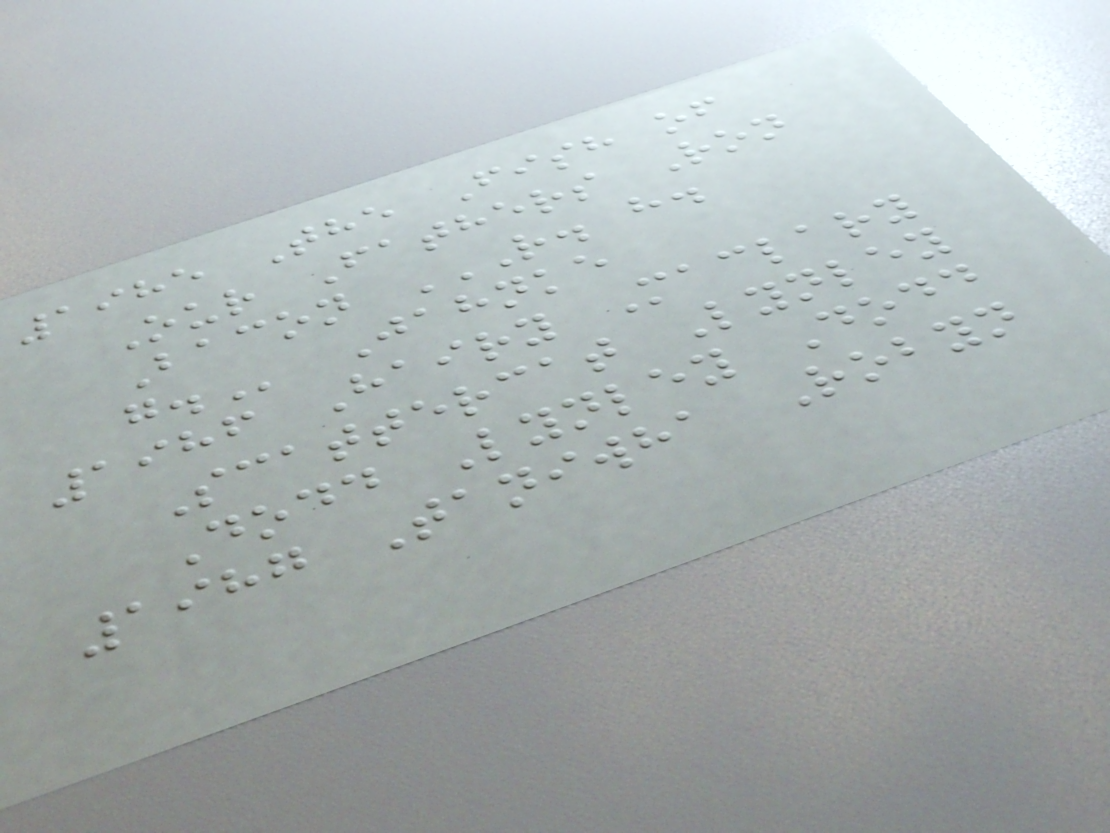1985 The Fish of
Our Fathers Ron
Bacon R. H.
G. Jahnke
1986 Hairy Maclary
Scattercat Lynley
Dodd Lynley Dodd
1987 Taniwha Robyn
